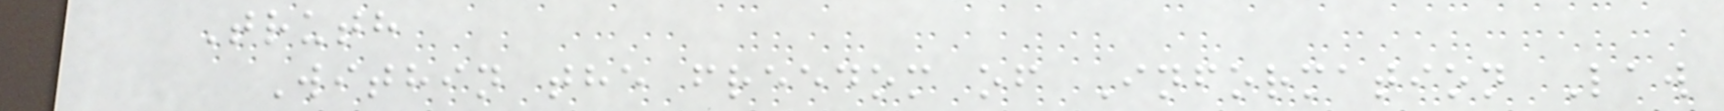Truth
Within the freedom of Information Law
